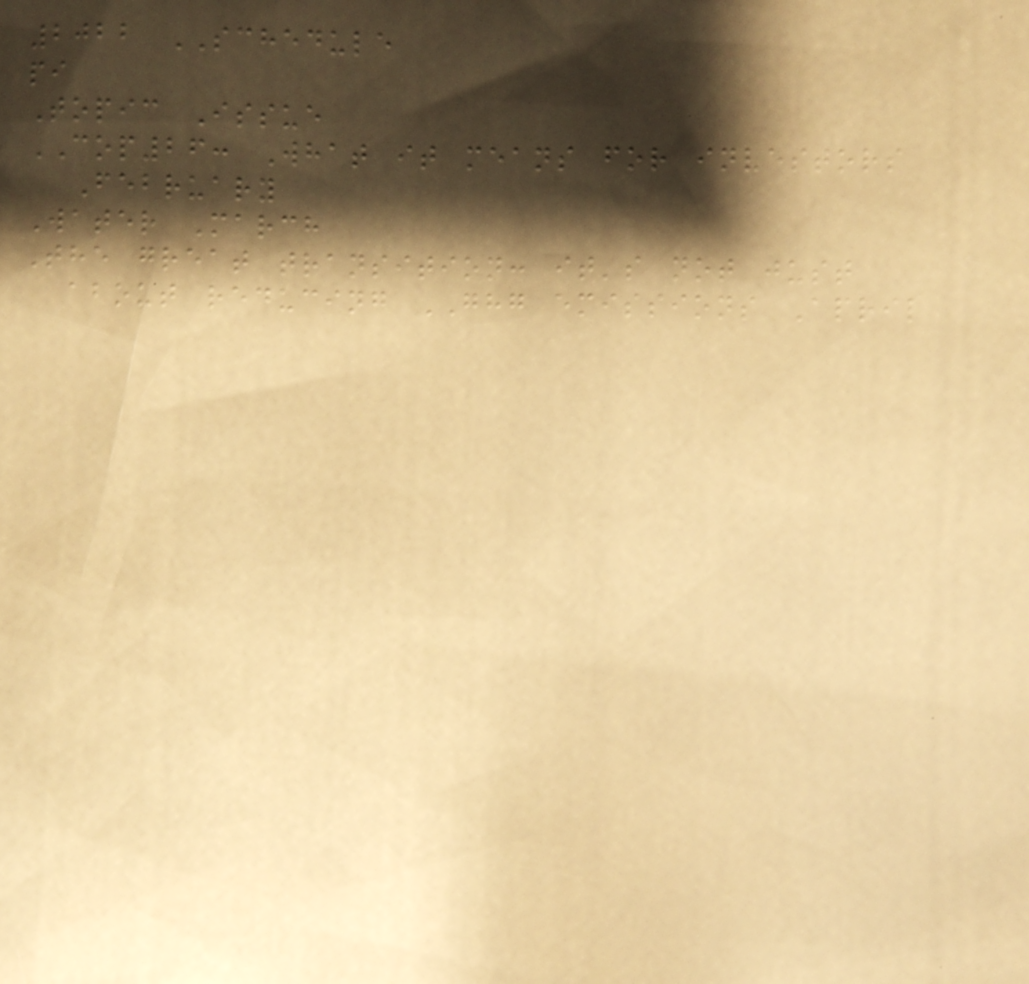2022 SCHEDULE
pi
Topic Issue
COP26: What it means for investors
February
Water March
The great transition: it's not just
about reducing GHG emissions April
